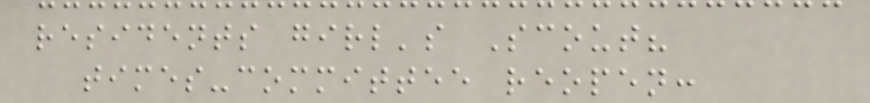residents girl's Scout?
times-committee reopen:
